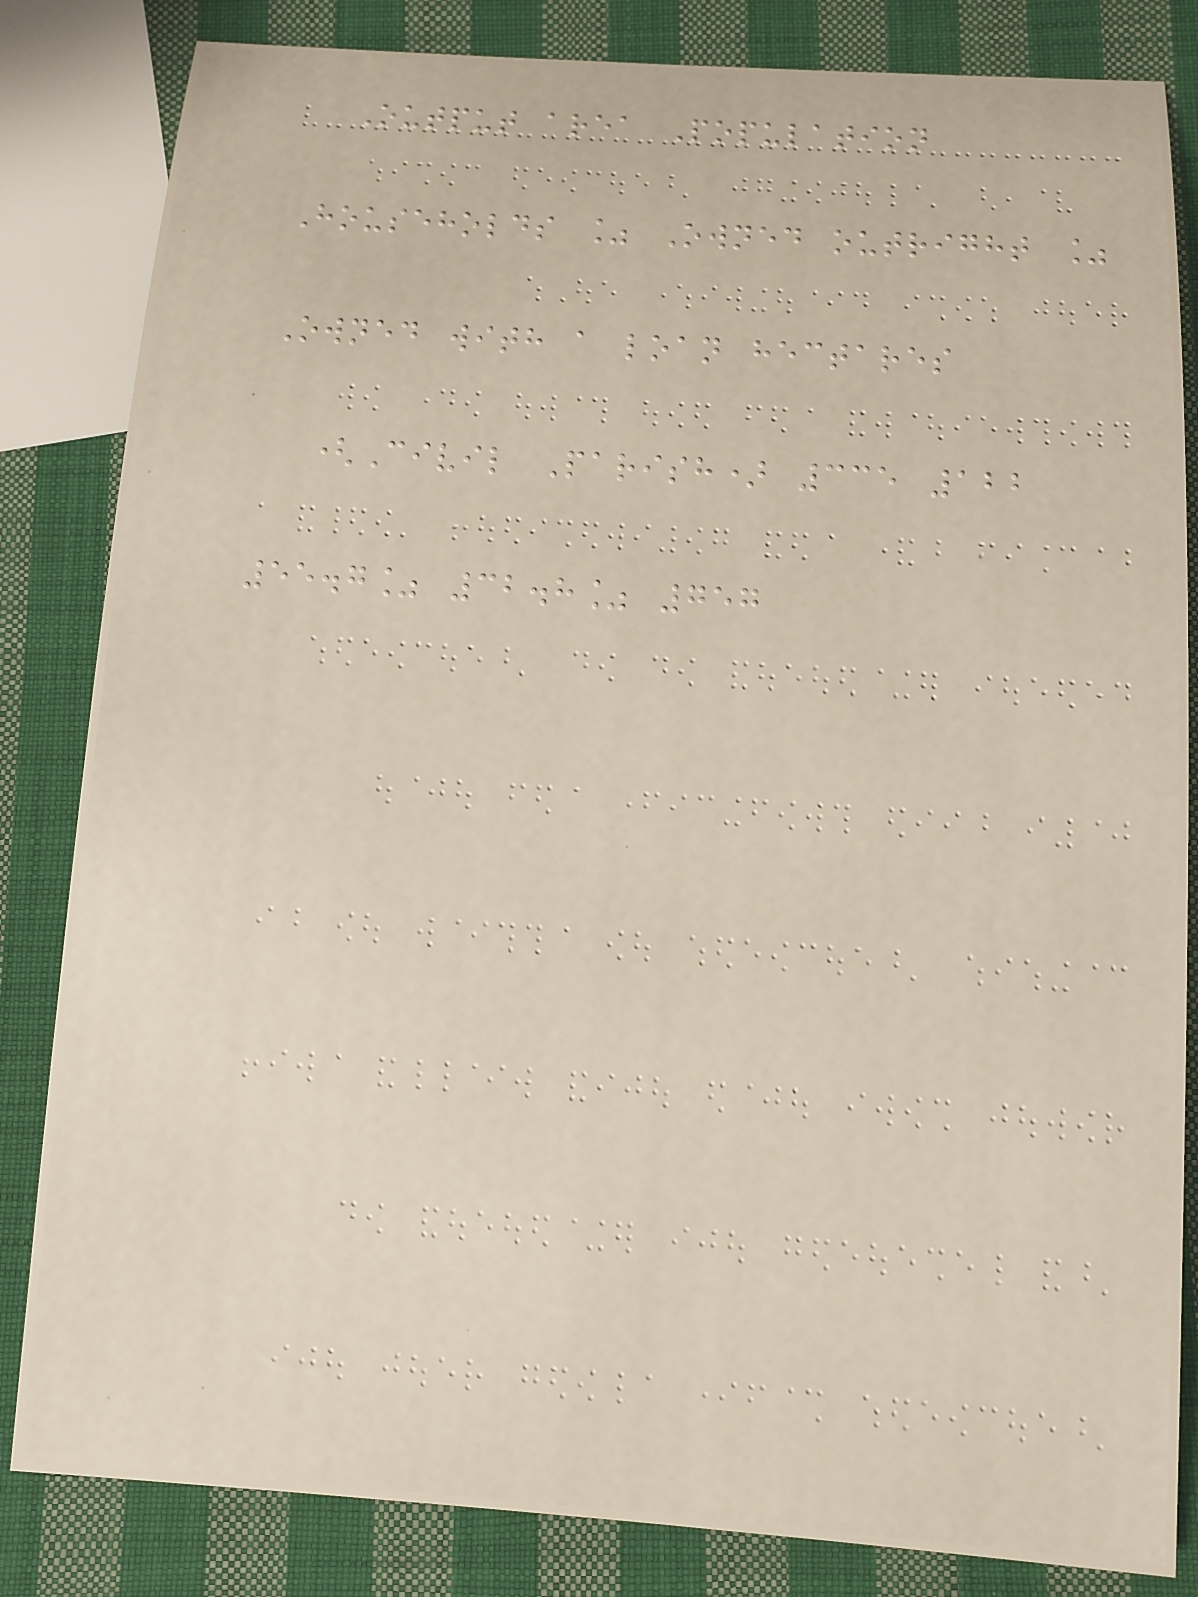Output area Population
Households % Owned outright %
Owned with a loan hectares
(Civil Parish) 335 122
55.7% 32.8% 757
